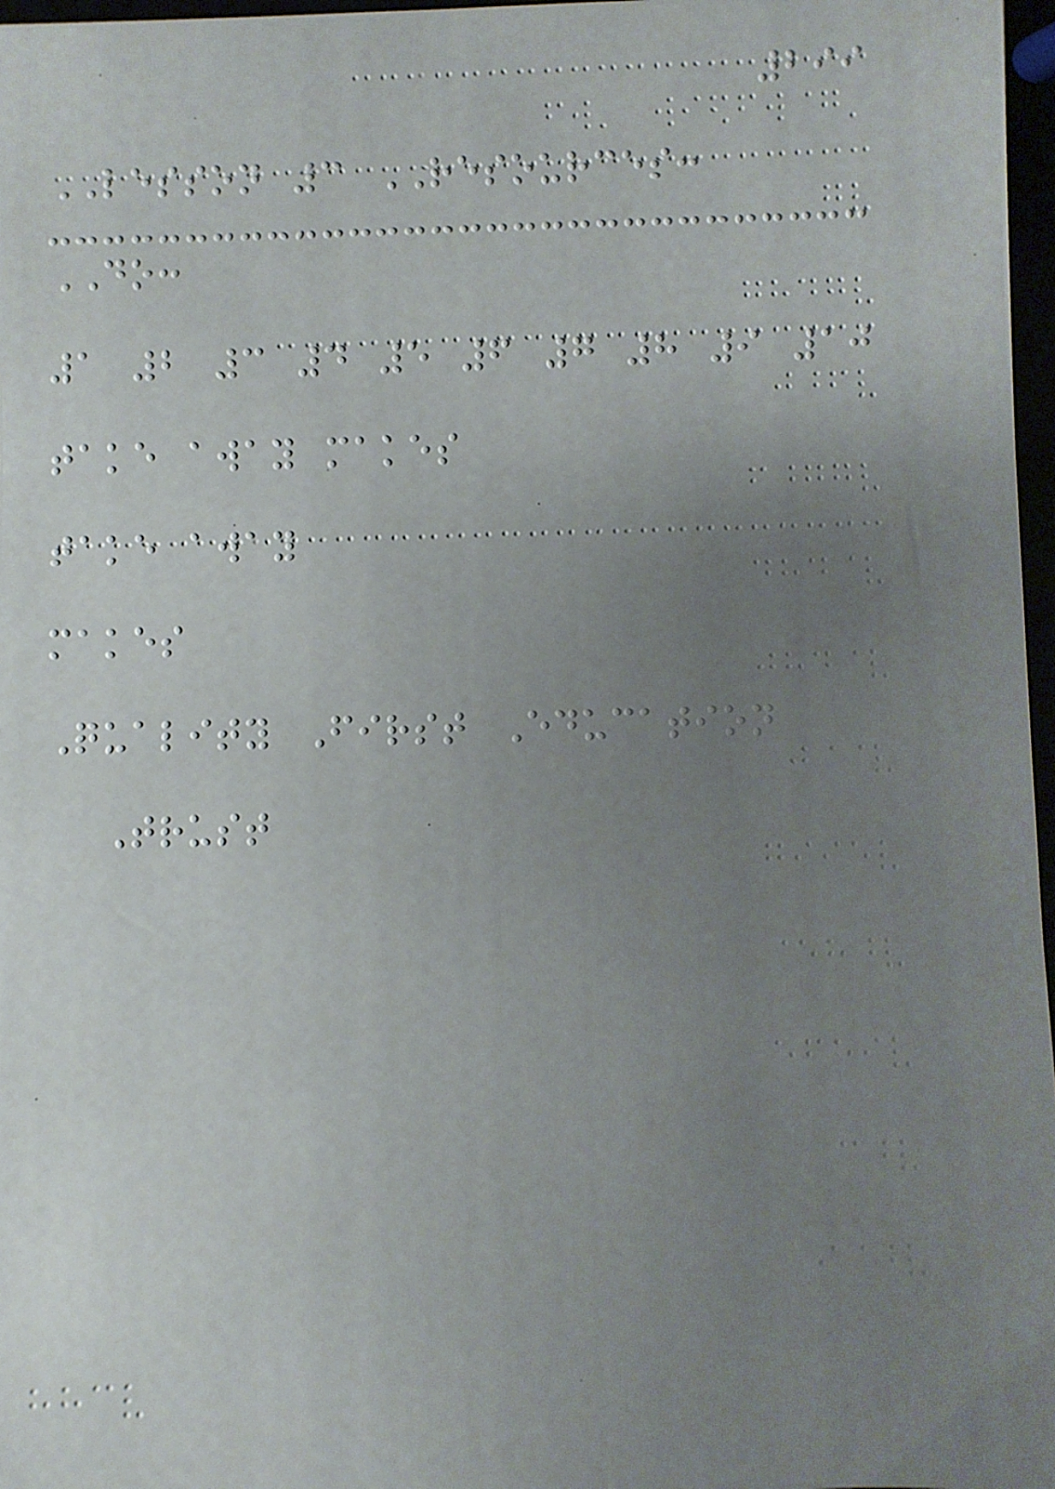299
LESSON 3 RESOURCES:
DO:
1 2 3 4 5 6 7 8 9 10
take away makes
take away
makes
Quality First Education
Trust
